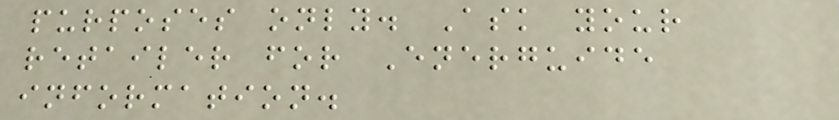purposes only. Ask your
retailer for Energuide
information.
